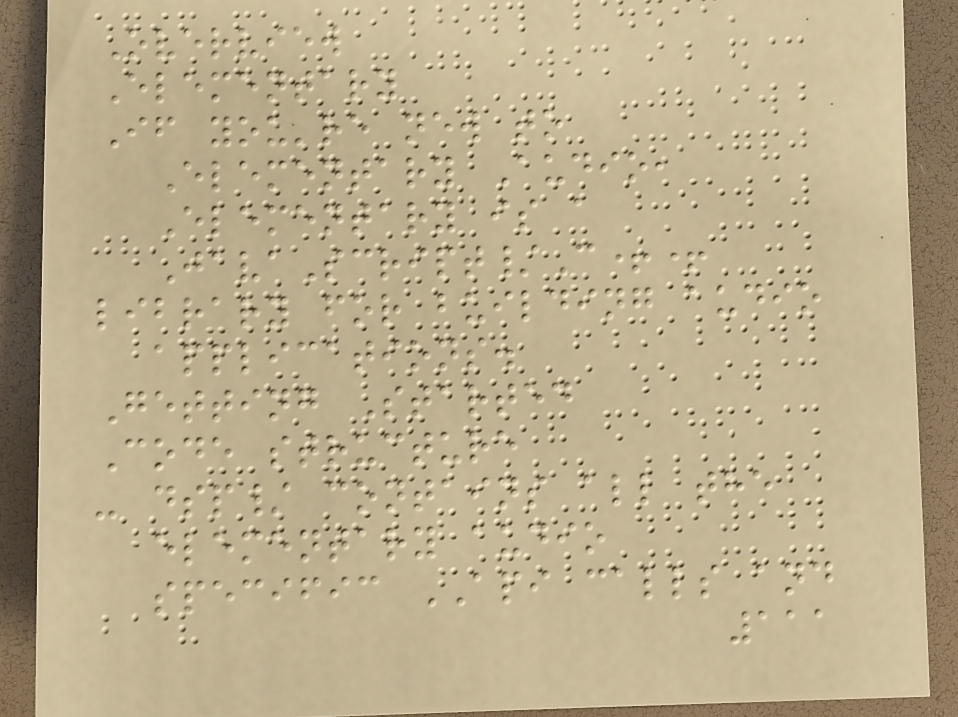Overview
Elementary
If you're new to
Elementary Audio,
Elementary is a
JavaScript/C++
library for building audio
applications.
Getting Started
Code structure
- dsp/ contains all the
elementary audio
specific API calls and
111
